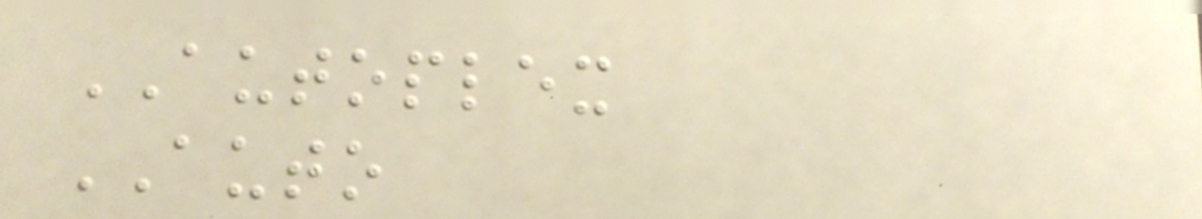AUTOPLEX
AUTO
